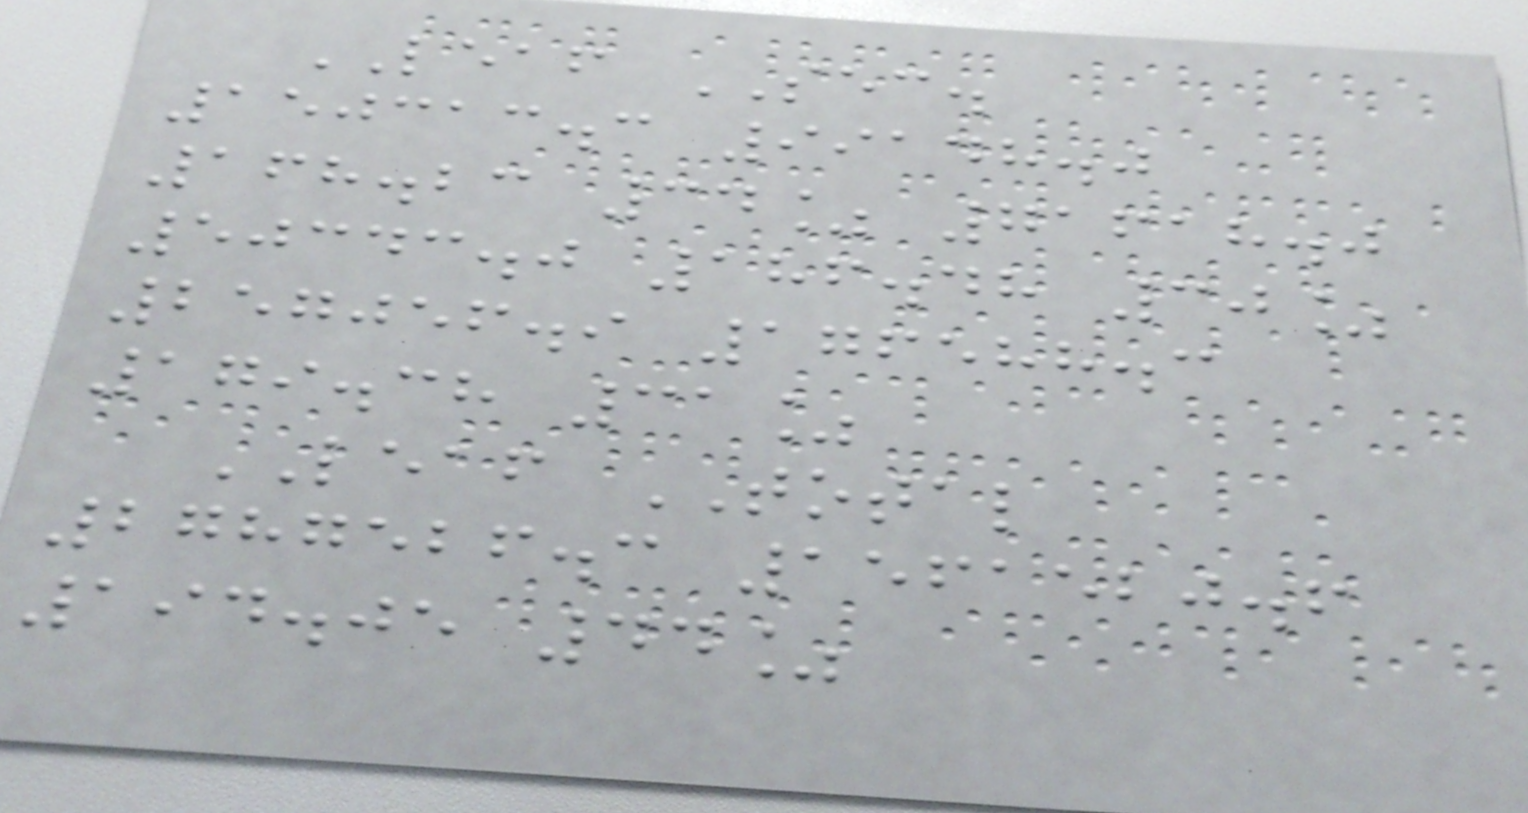LEAF SEC.
150313.3 99148.0
168.23 34% 71618.0
50343.0 186.48 30%
257056.9 176588.3
179.38 31%
LEAF TOTAL
2787526.3 1561520.6
194.05 44%
